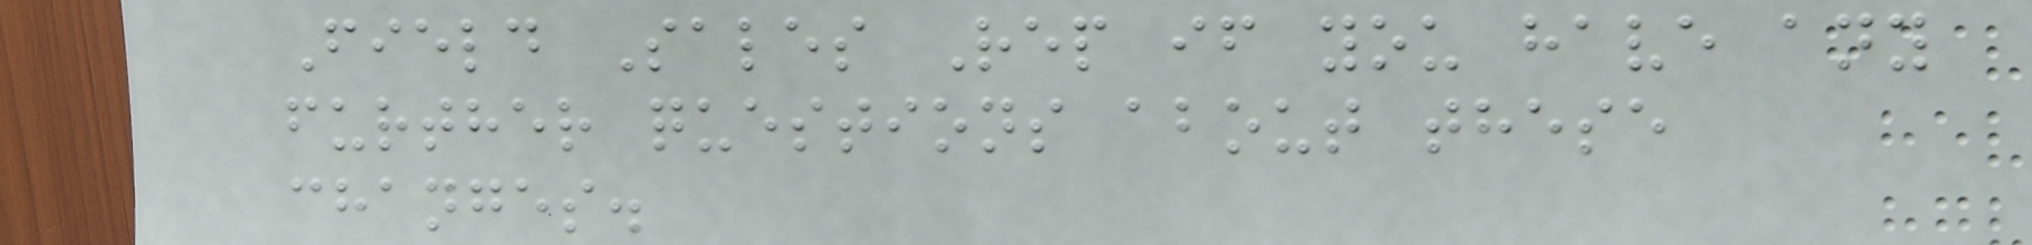Field Sales Rep if you have any
further questions about these
changes.
